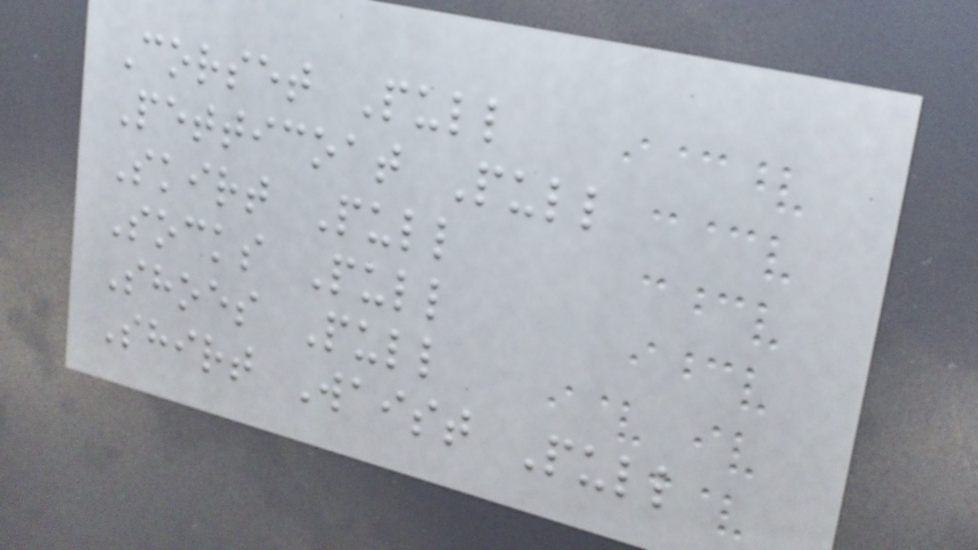Corset Pull
Petticoat Pull
Skirt Pull
Socks Pull
Shoes Pull
Shirt Waist Pull
